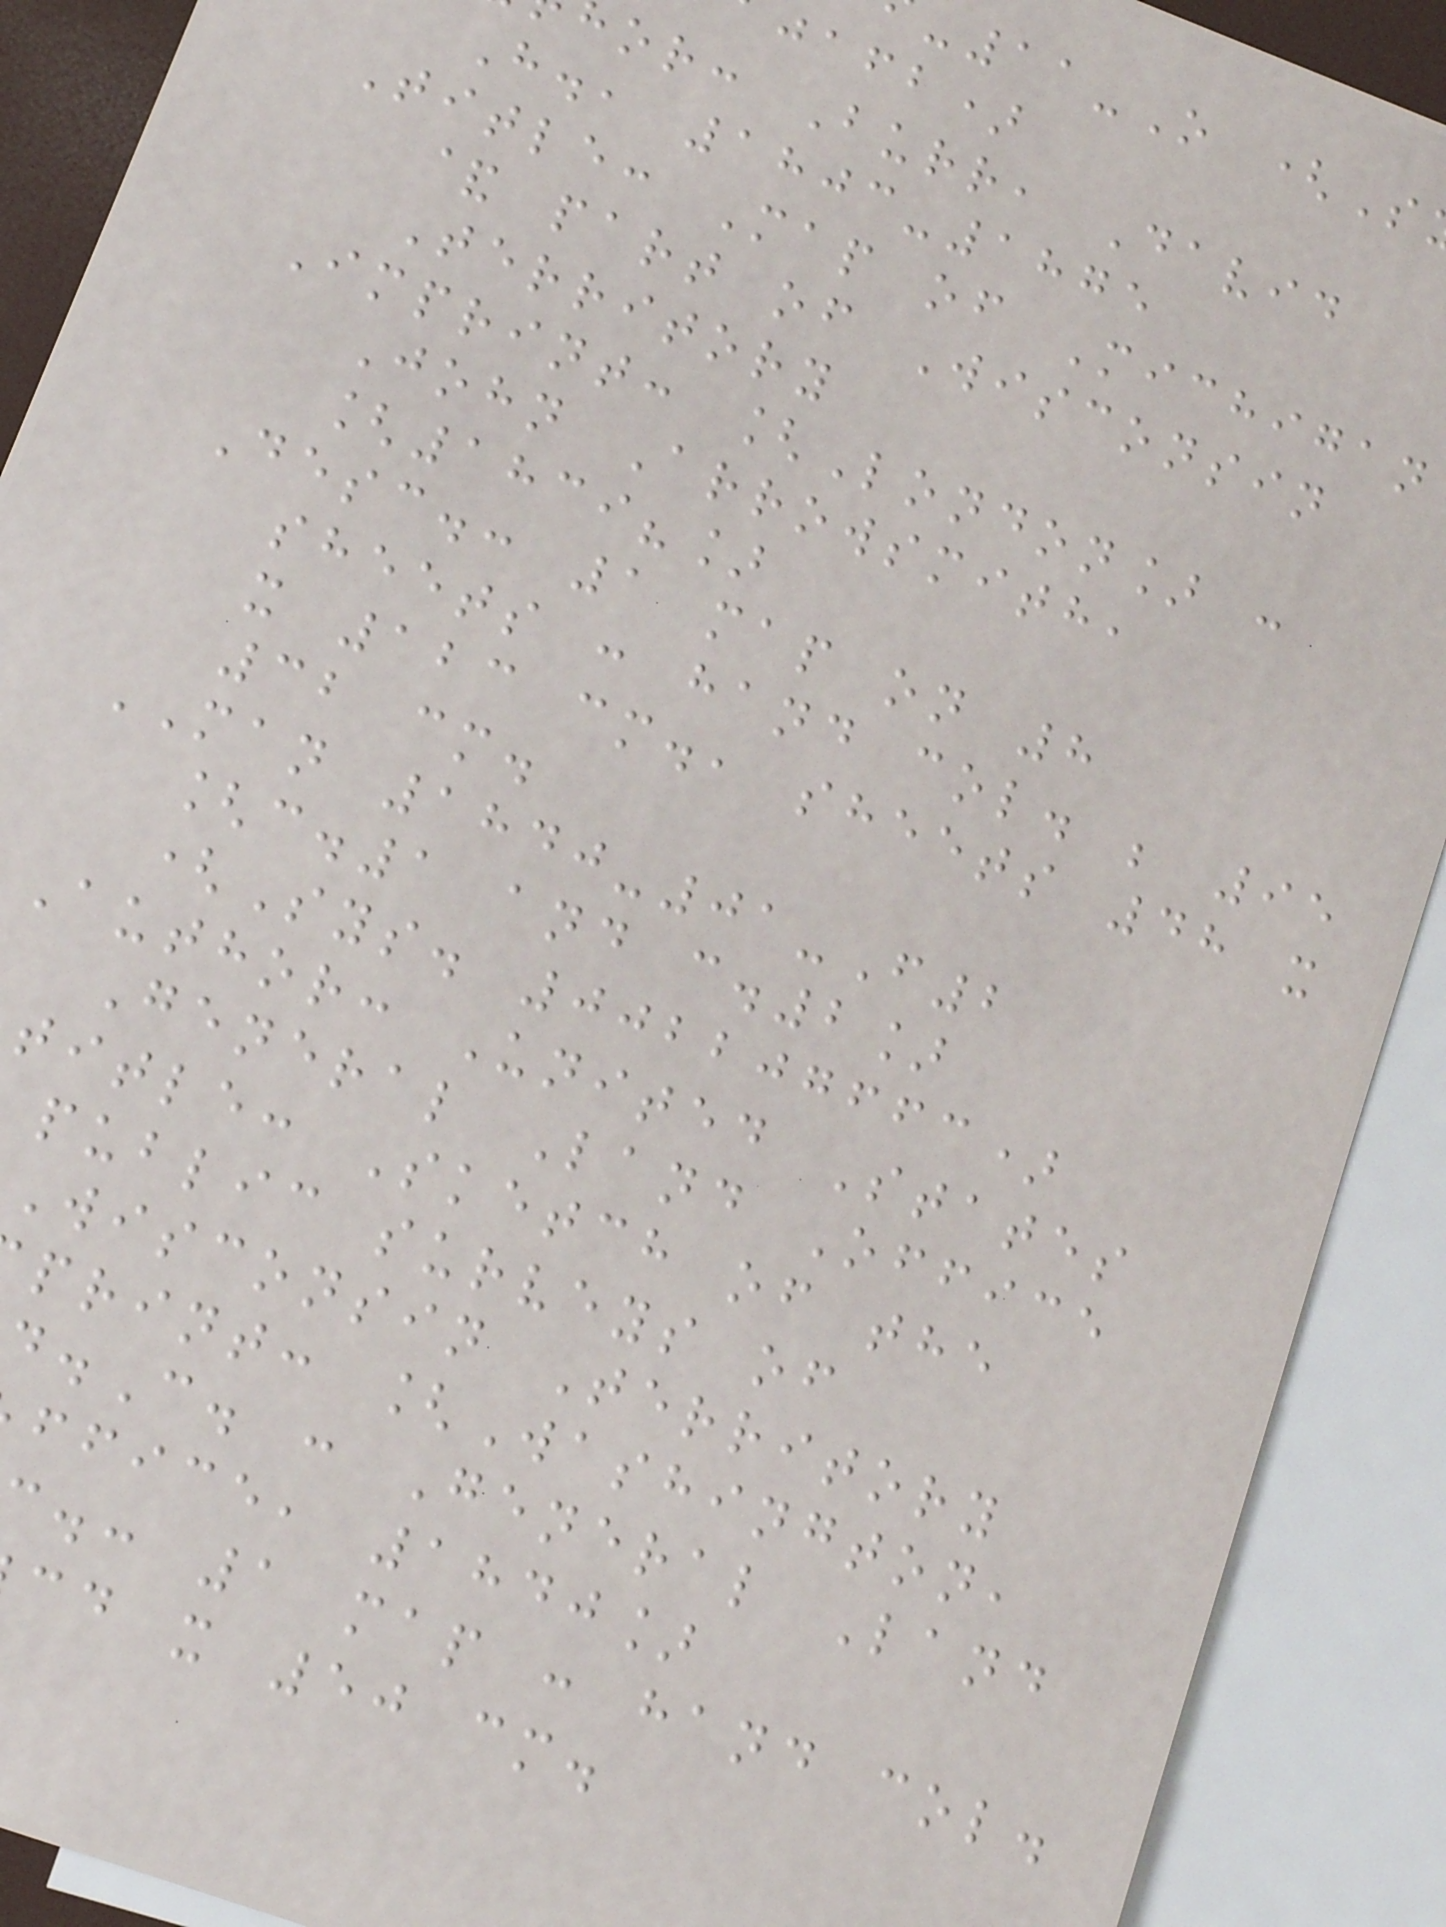-11-O (S
jafb)
or: Burr, David
H., 1803-1875
Title: Map of Michigan
& part of Wisconsin
Territory
Imprint: [London] :
John Arrowsmith,
[1839?]
Desc.: 1 map on 8
sheets : hand col. ; 95
x 123 cm., sheets 48 x
32 cm.
MAN 1840-01-F2
[c.1 and c.2]
(Sys. 002207663)
Author: United States
General Land Office
title: Sketch of the
public surveys of
Wisconsin Territory
print: [Washington,
.C. : General Land
ffice, 1840]
.: 1 map : hand col.
cd x 50 cm.
